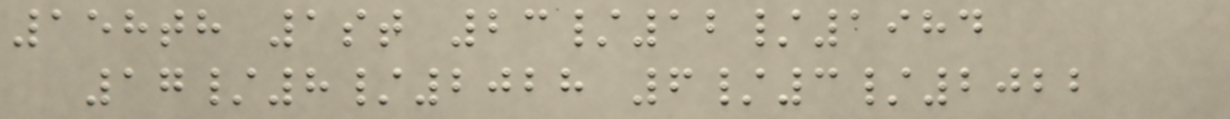158th 1st 23/12/1984
17/8/2028 6/3/2022
